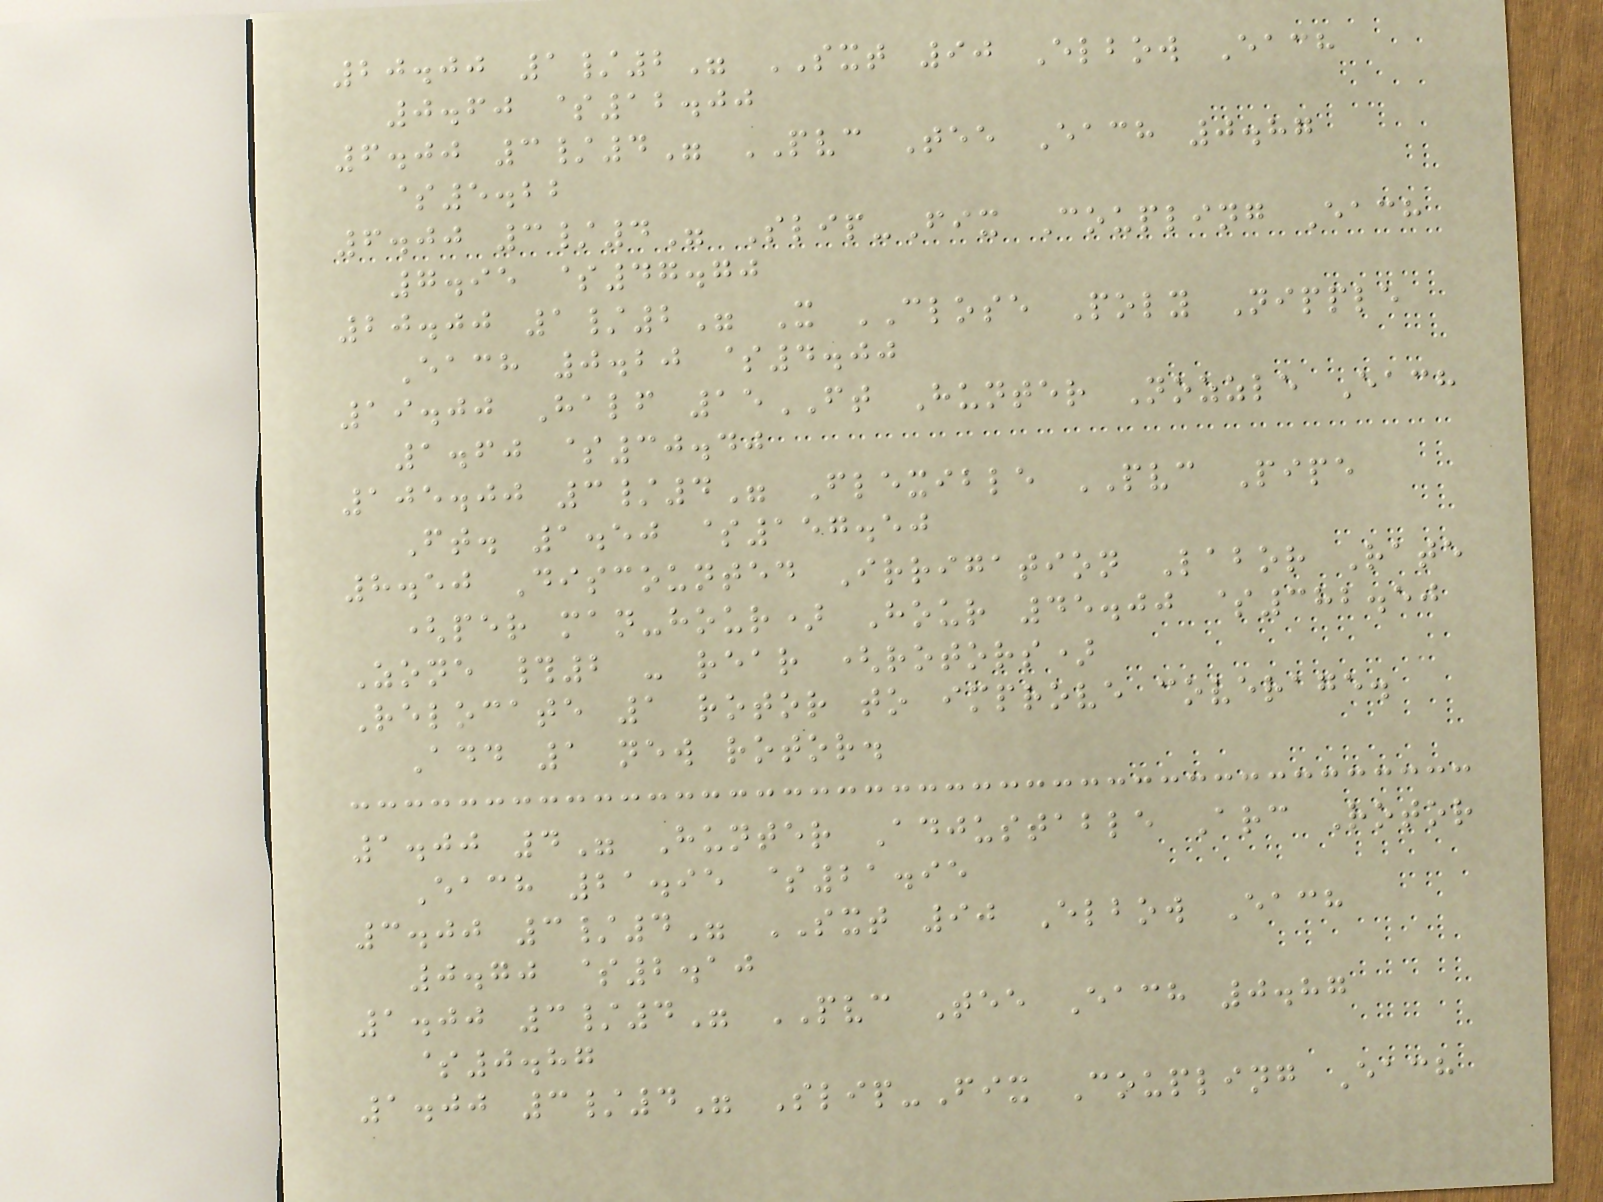20.00 1/2" SXT 90 Elbow Each
0.60 $12.00
6.00 3/4" PVC Tee Each 0.87
$5.22
6.00 3/4" Slip-Fix Coupling Each
7.95 $47.70
20.00 1/2" X CLOSE Poly Nipple
Each 0.20 $4.00
19.00 Half 15FT Hunter Nozzle Each
1.60 $30.40
105.00 3/4" Flexible PVC Pipe
Ft. 1.50 $157.50
8.50 Discounted Irrigation Labor Rate
(per man-hour) Hour 45.00 $382.50
Zone #2 - rear (rotors)
Relocate 1 rotor to improve coverage.
Add 1 new rotor.
1.00 4" Hunter Adjustable Arc Rotor
Each 21.95 $21.95
3.00 3/4" SXT 90 Elbow Each
0.70 $2.10
1.00 3/4" PVC Tee Each 0.87
$0.87
1.00 3/4" Slip-Fix Coupling Each
